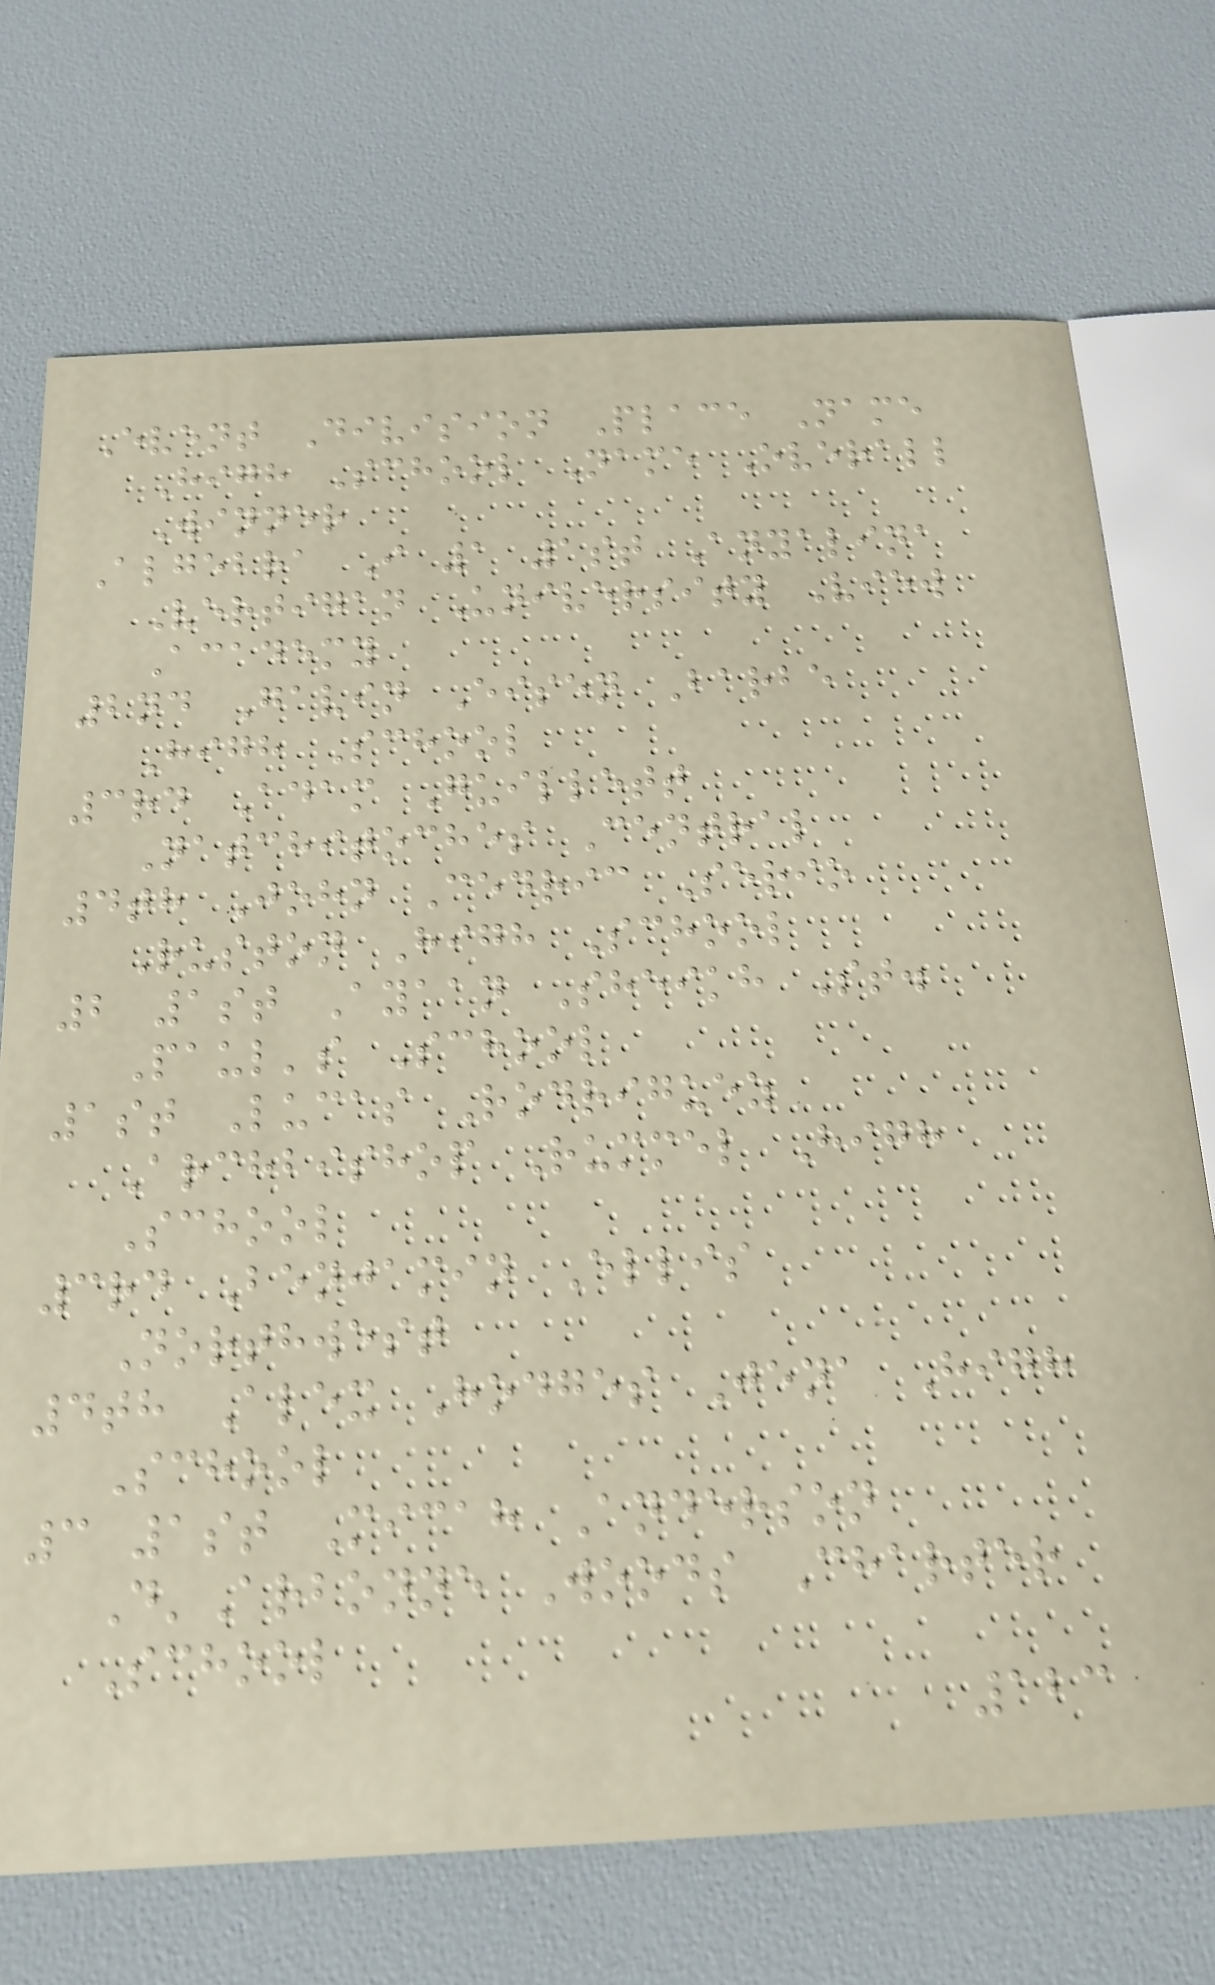Event Division Place Name
High School Name Overall
Winner
Algebra I 1 1st Anyalina
Vertigan University View
Academy
2nd Gavin Eisen Barbe
High School
3rd Adam Guillett
Natchitoches Central
4th John Cedric Serio
Ruston High School
2 1st Ayaan Sheikh St.
Paul's School
1st Lucas Rodriguez
Archbishop Rummel High
School
3rd Benjamin Ellis
Northwest
4th Alex Hodges Jena High
School
3 1st Micah Anderson
D'Arbonne Woods Charter
School
123
